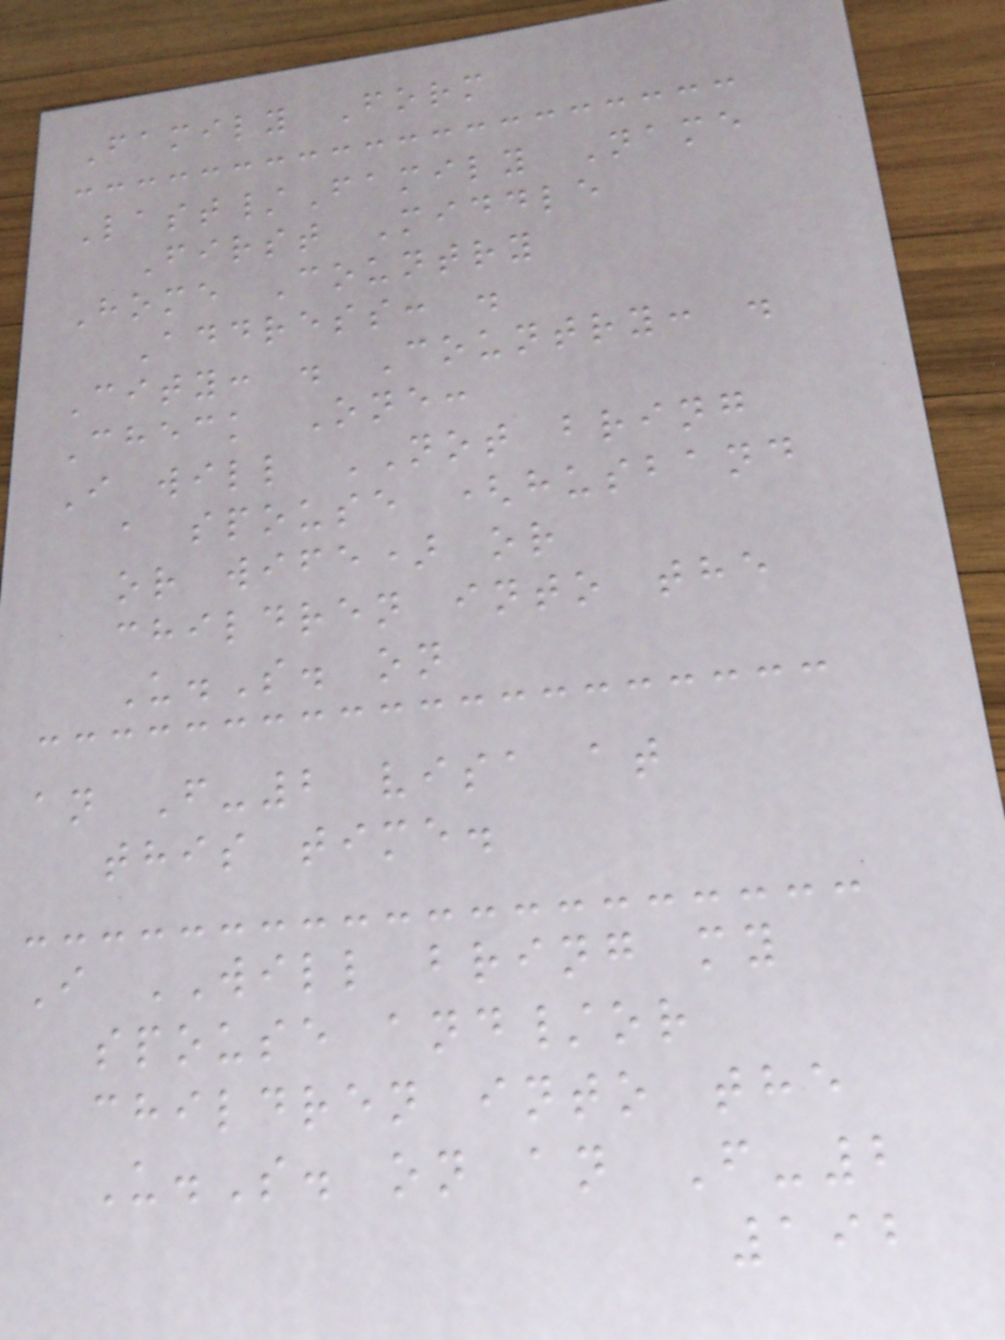Family Form
Last/Family Name
First Middle
Home Country
Address: .
City: . Country: .
Check One:
I will NOT bring
a spouse (husband
or wife) or
children into the
U.S. on
an F-2 visa at
this time.
I WILL bring my
spouse and/or
children into the
U.S. on an F-2
192
